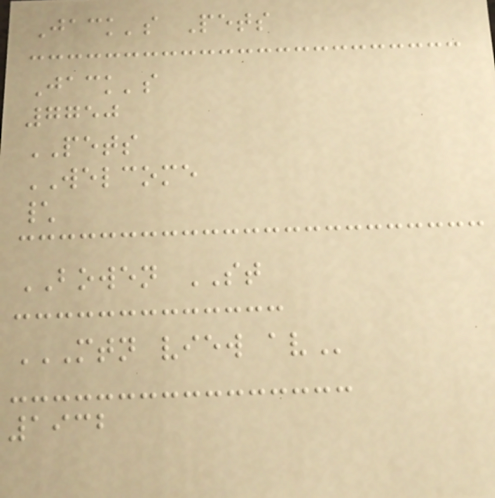Jack's Pets
Jack's
7750
PETS
WELCOME
\
BOWEN ST
MTN VIEW AV
1932
